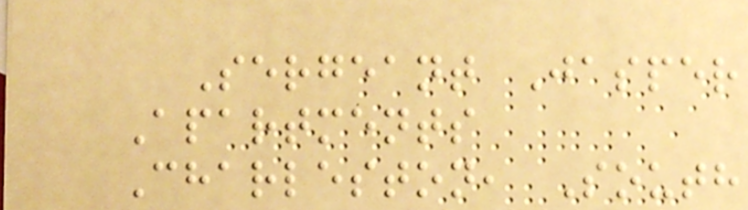Sergeant Jasper
Apartments
Charleston, South
